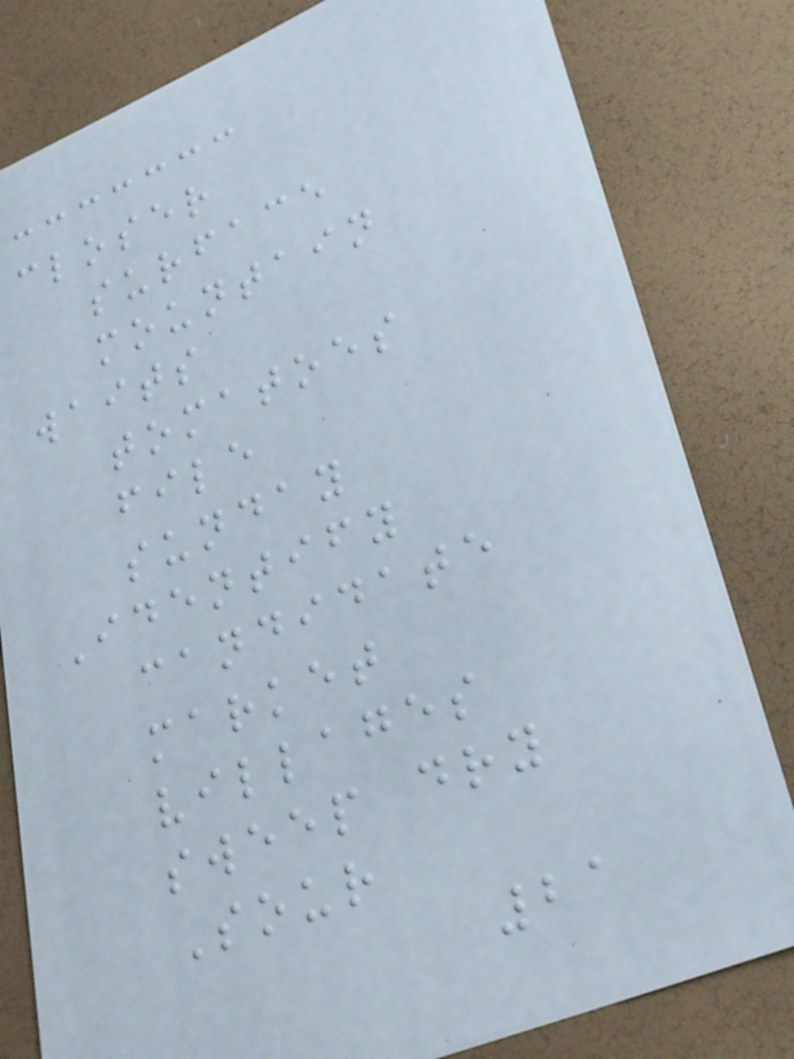closer
surface
mountain
waits
tomatoes
file
sunday
Identify
candidate
market
villages
sweep dry
Sour
21
